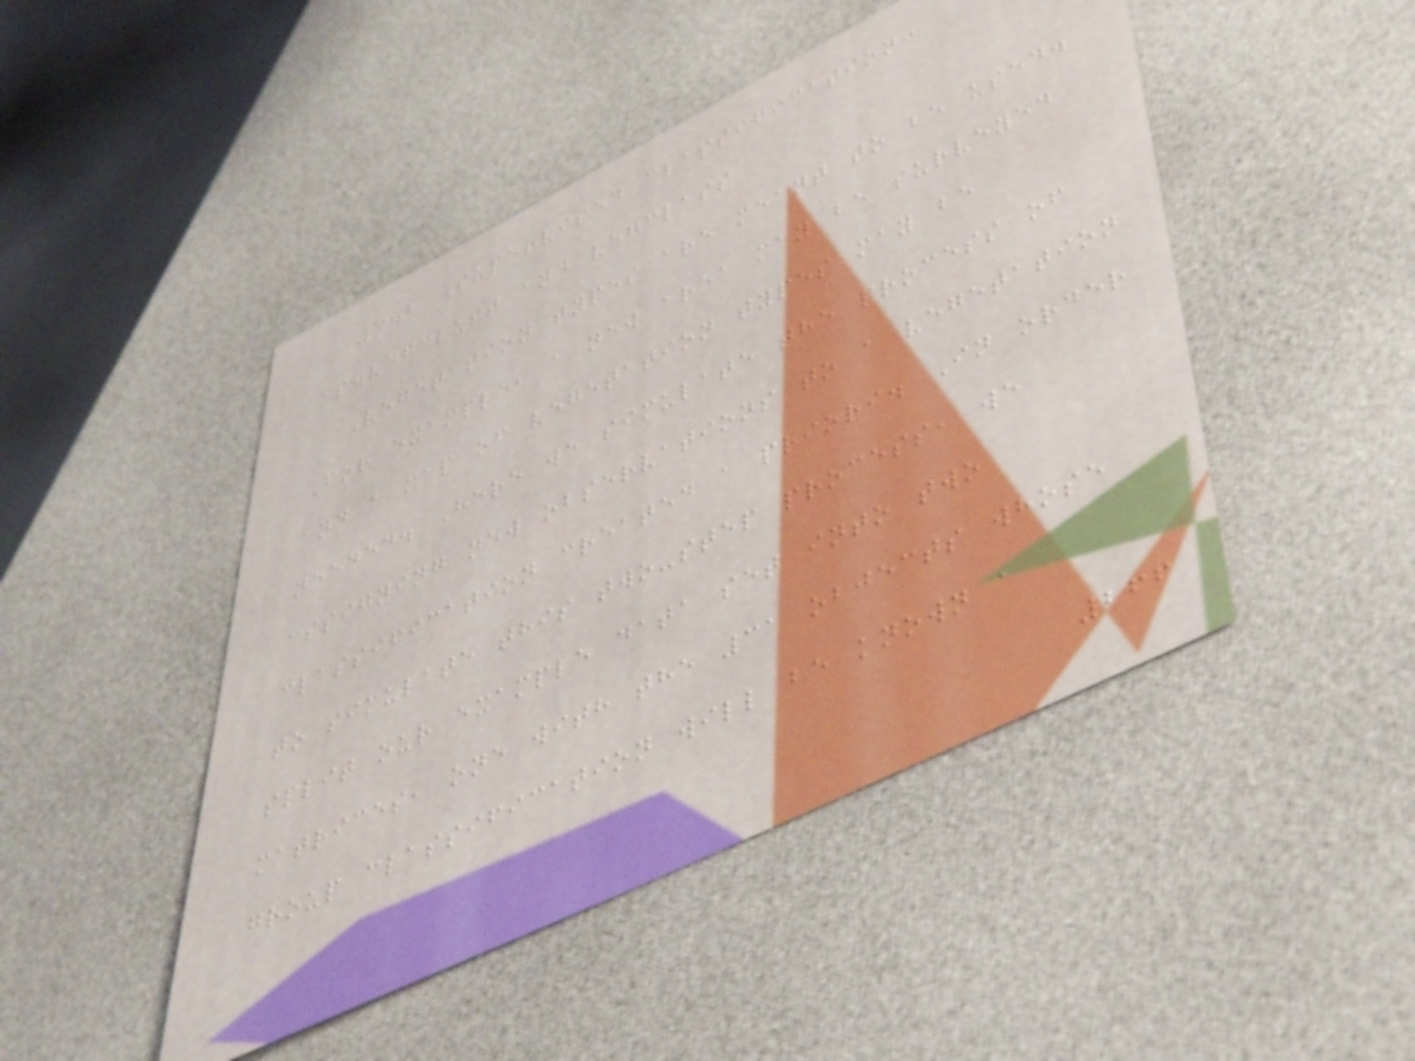3.2 Supervised classification:
as.vegclust and vegclass
Vegetation types are meant to be used.
For example, a new area may be surveyed
and a map of vegetation types may be
needed. Here we simulate the process of
assigning new observations to a vegetation
classification created a priori. In order
to simulate this two-step process, we
split our example data set into two
matrices, one with the 31 objects whose
group classification will be known a
266
